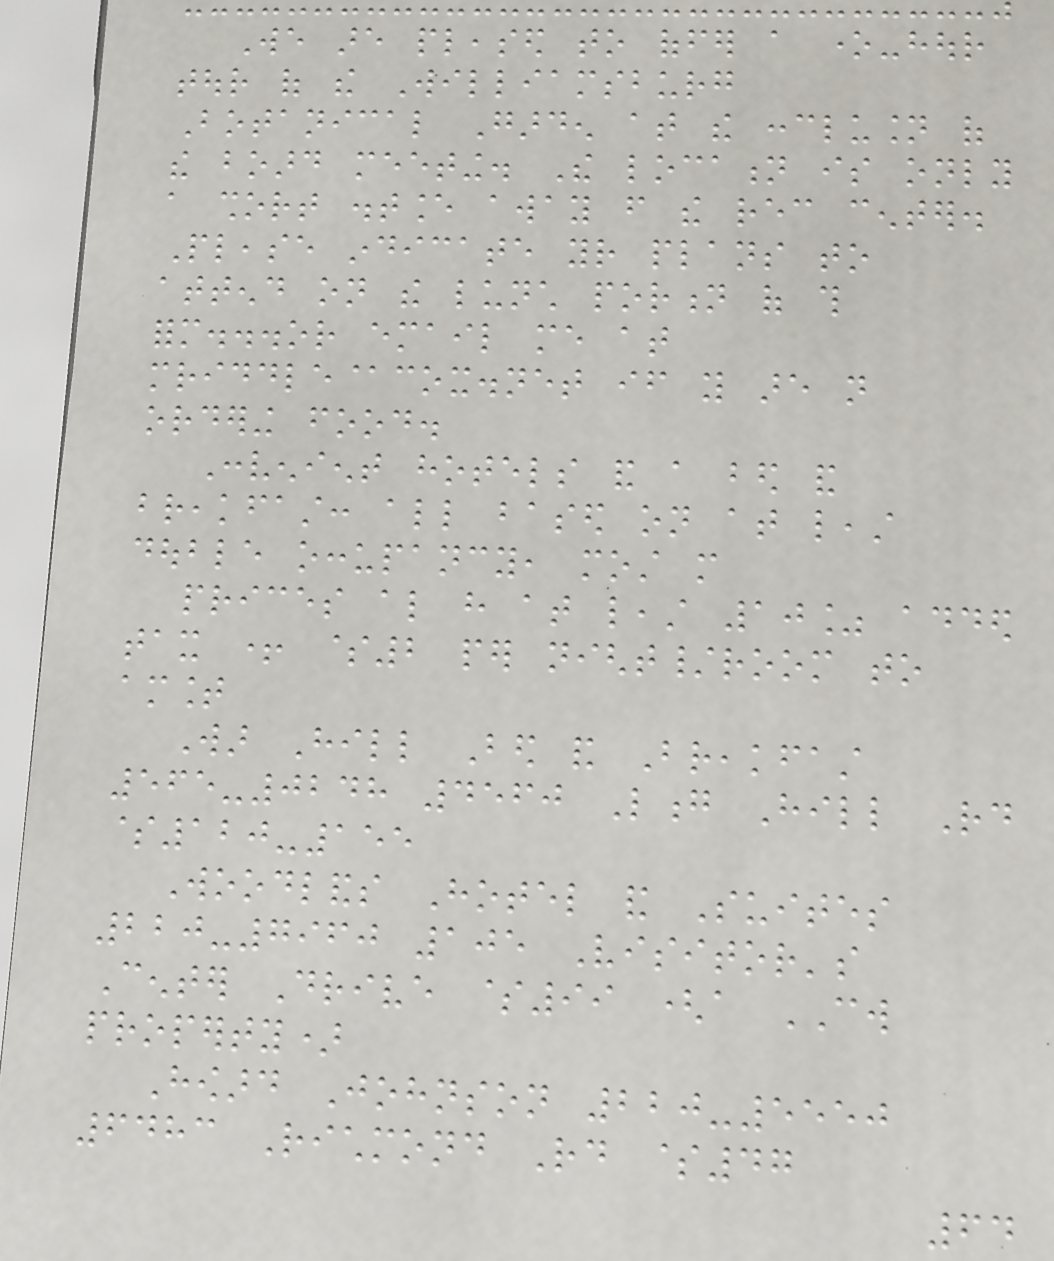We are pleased to offer a one-hour
tour of the Williamsburg
Botanical Garden at the conclusion of
the board meeting. The location is only
a short distance away from the rec center.
Please indicate your plans to
attend on the lunch portion of this
form...or email me at
mriddle@cox.net if you are not
ordering food.
Convenient hotels and a bed and
breakfast: all based on at least
double occupancy, most more
prices also have at least 10% added
tax + $2 per night/room to
amount
War Hill Bed and Breakfast
565-0248 4560 Long Hill Rd
$120-155
Woodlands Hotel and Suites
220-7960 105 Visitor's
Center Drive $99 (a CW
property)
Howard Johnson 220-5550
6483 Richmond Rd $47
64
